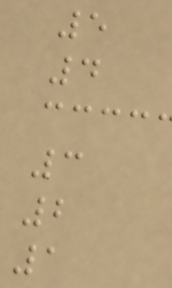5
4
3
2
1
